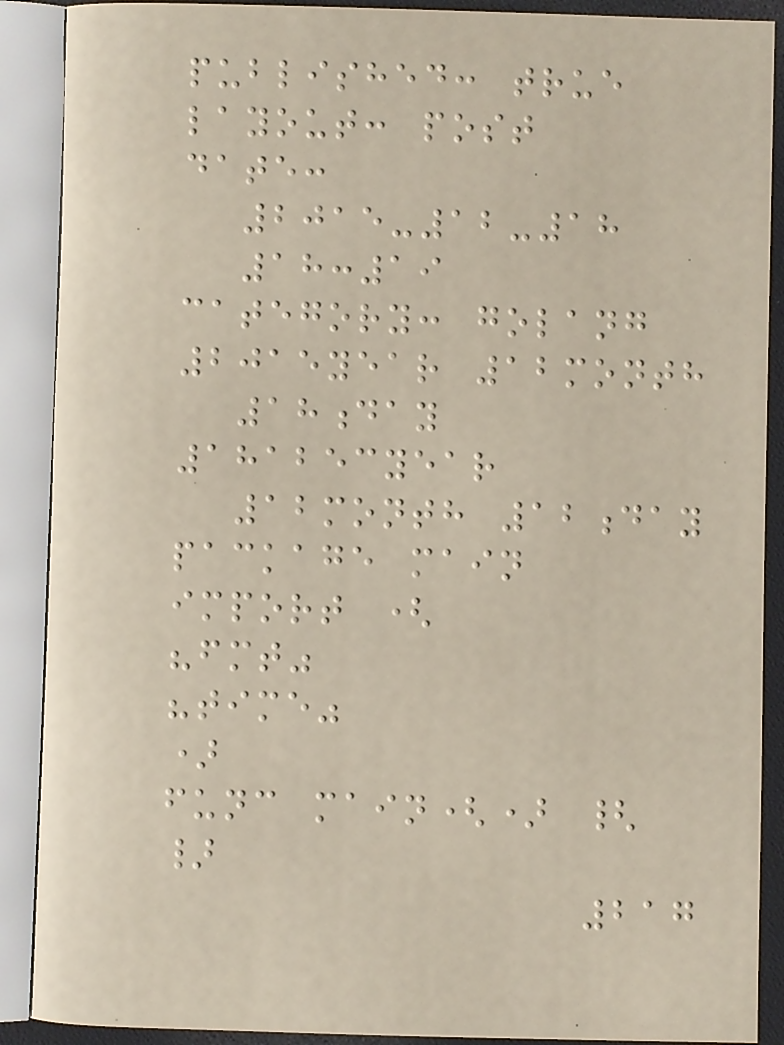published: true
layout: post
date:
2015-12-18
18:19
category: golang
2015year 12month
18day
181253year
12month 12day
package main
import (
"fmt"
"time"
)
func main() {
}
217
